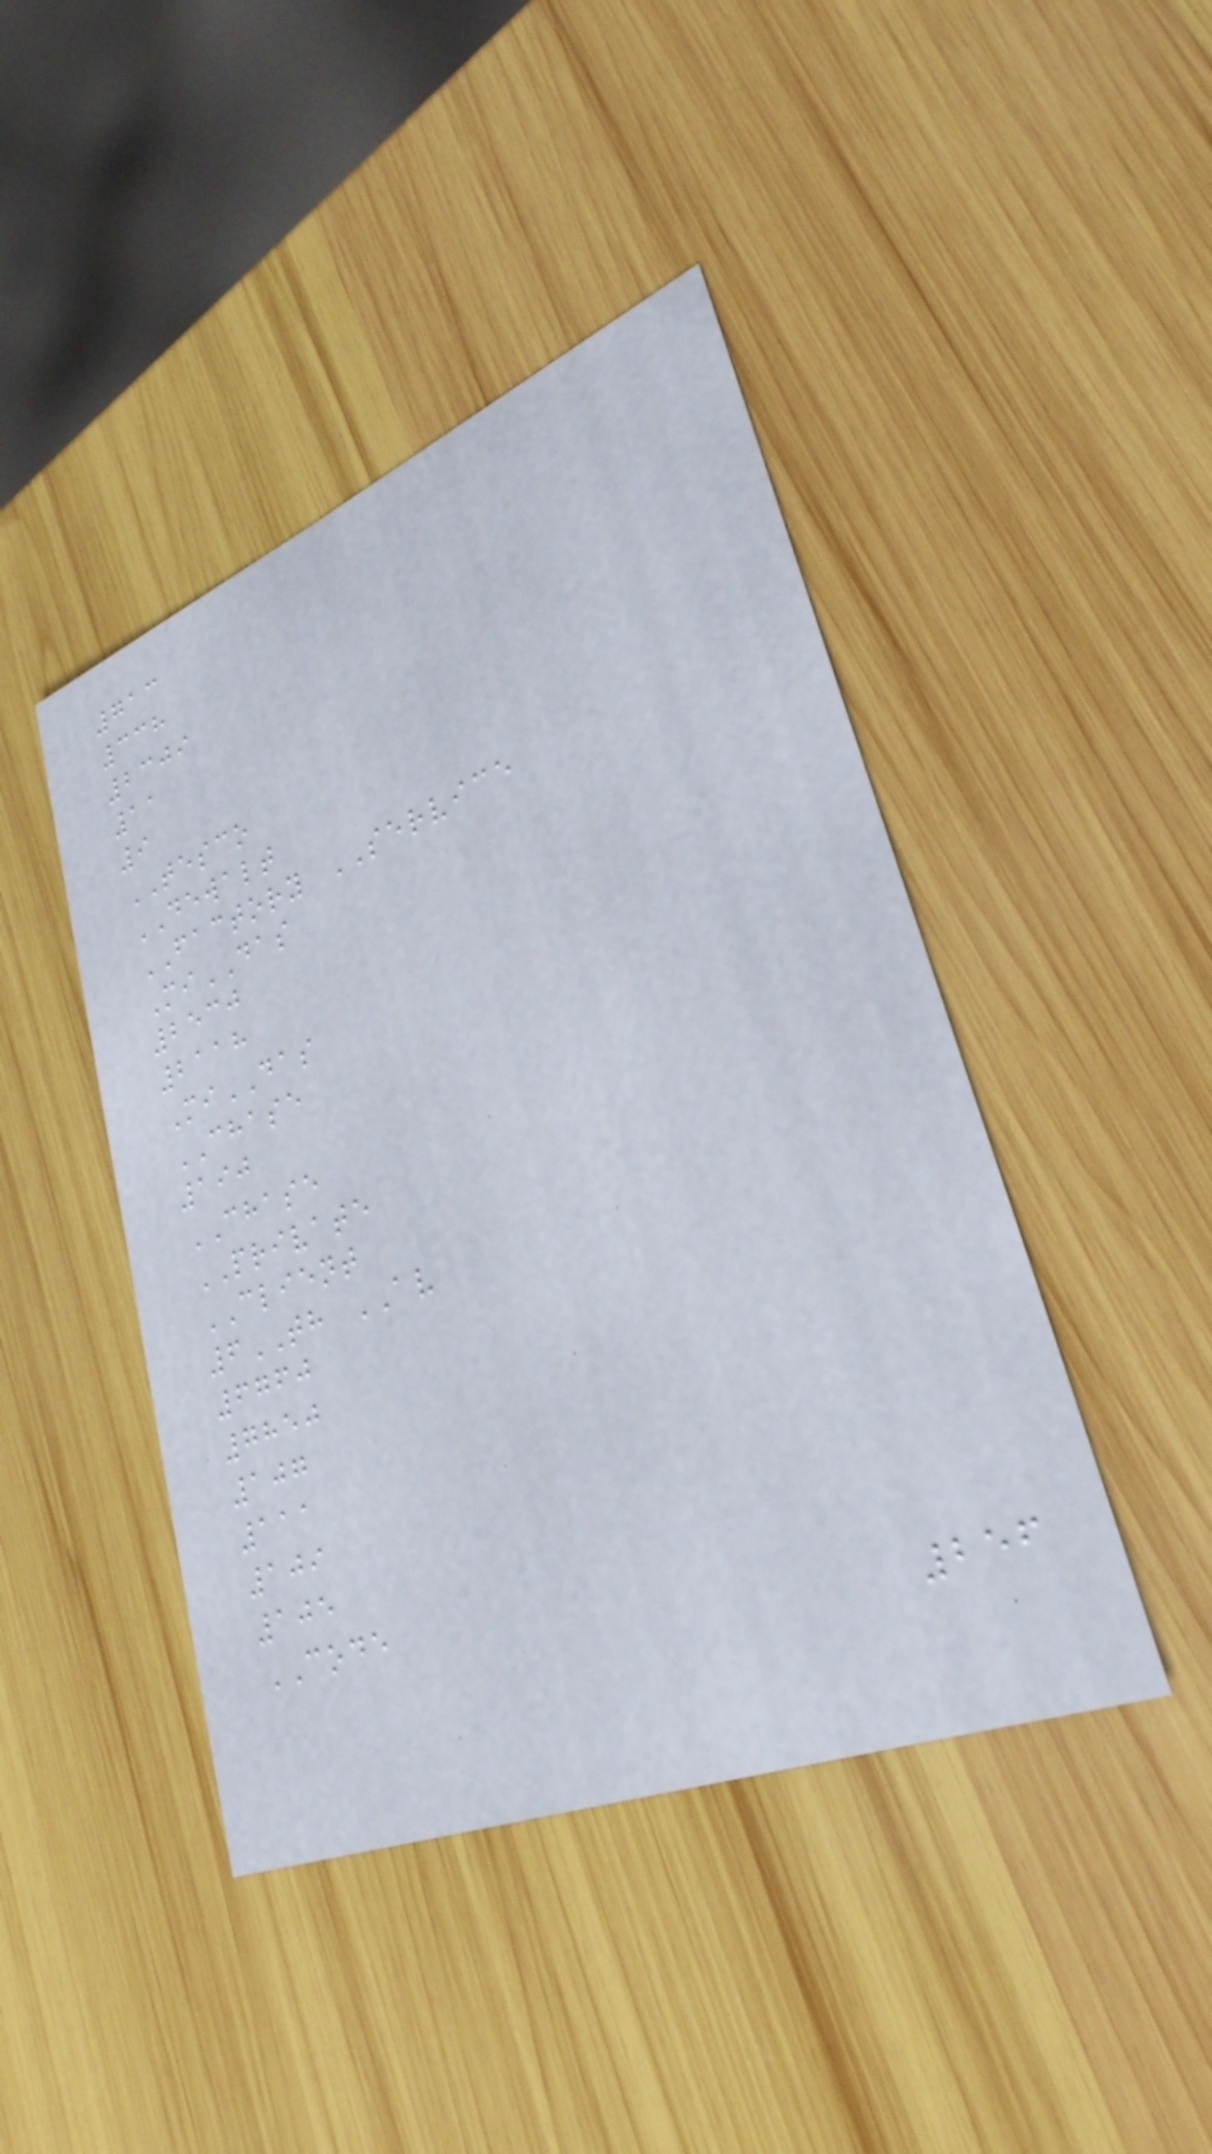713
338
2309
11
9
TESCO
DEWALT
FACTORY SERVICE
MiDAS
2530
2118
MiDAS
CHASE
190
CHASE
PRIVATE
CLIENT
6TH AV
6760
7850
107
111
109
105
CODE
256
